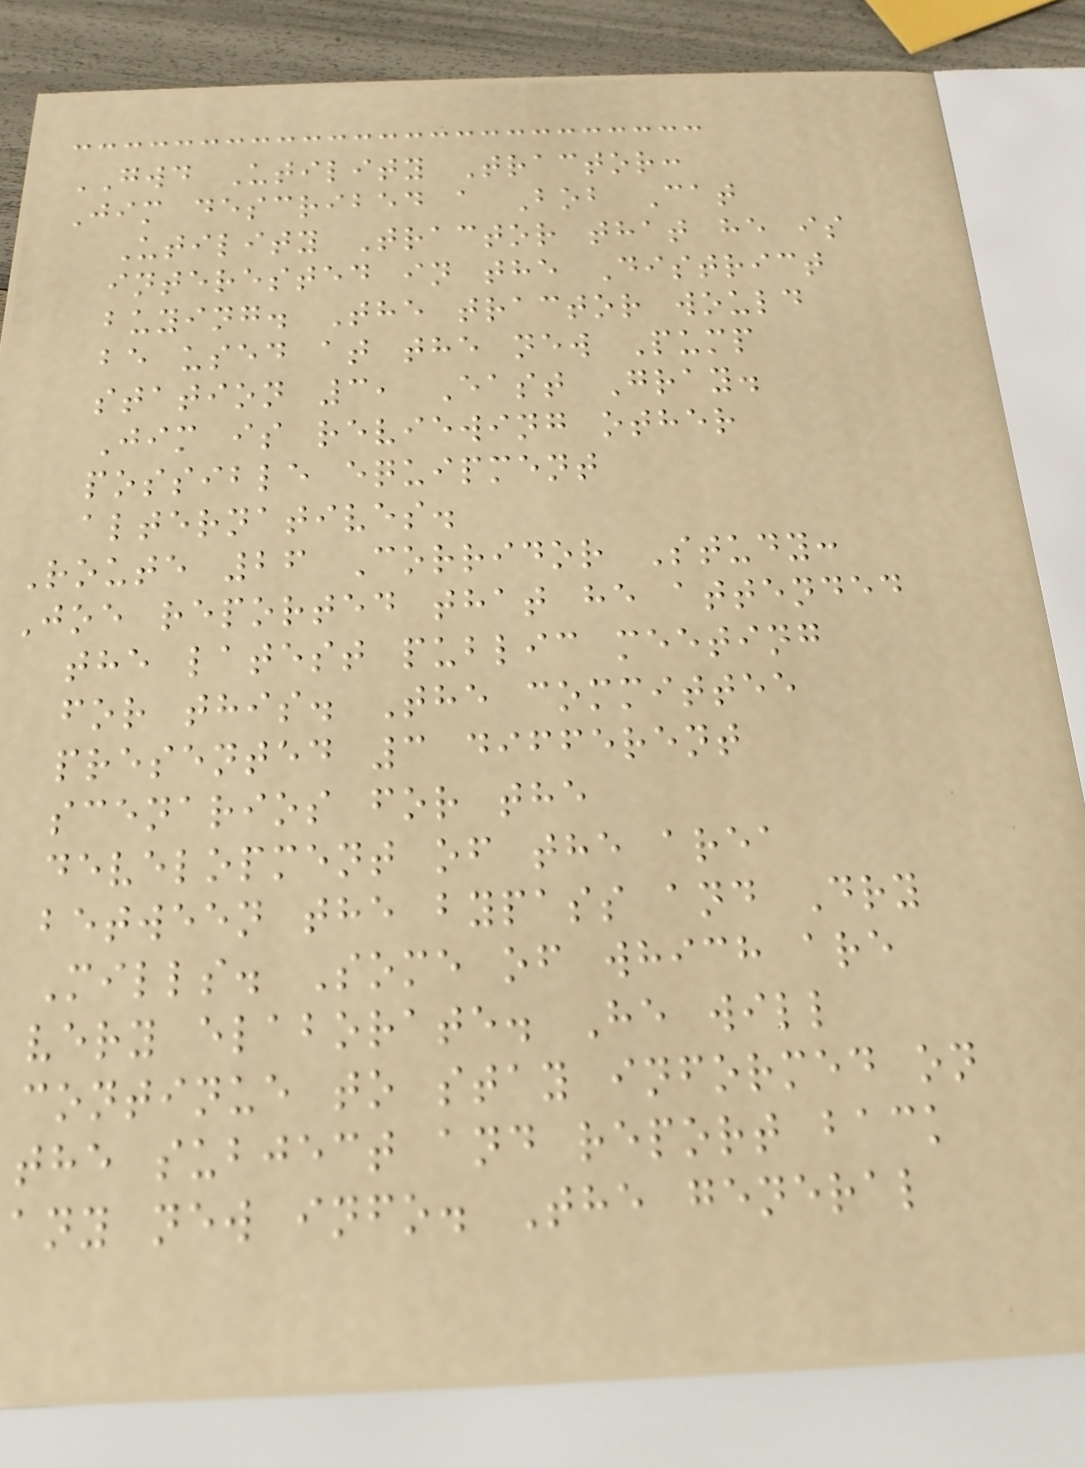GWD Utility Tractor:
Jim described a Bob Cat
Utility Tractor that he is
interested in the District
buying. The tractor would
be used at the new Pump
station 3, East Gray.
Jim is reviewing other
possible equipment
alternatives.
Route 26 Corridor Study:
Joe reported that he attended
the latest public meeting
for this. The committee
presented 3 different
scenarios for the
development of the area
between the bypass and Dry
Mills. Some of which are
very elaborate. He will
continue to stay informed on
the subject and report back
any new info. The general
